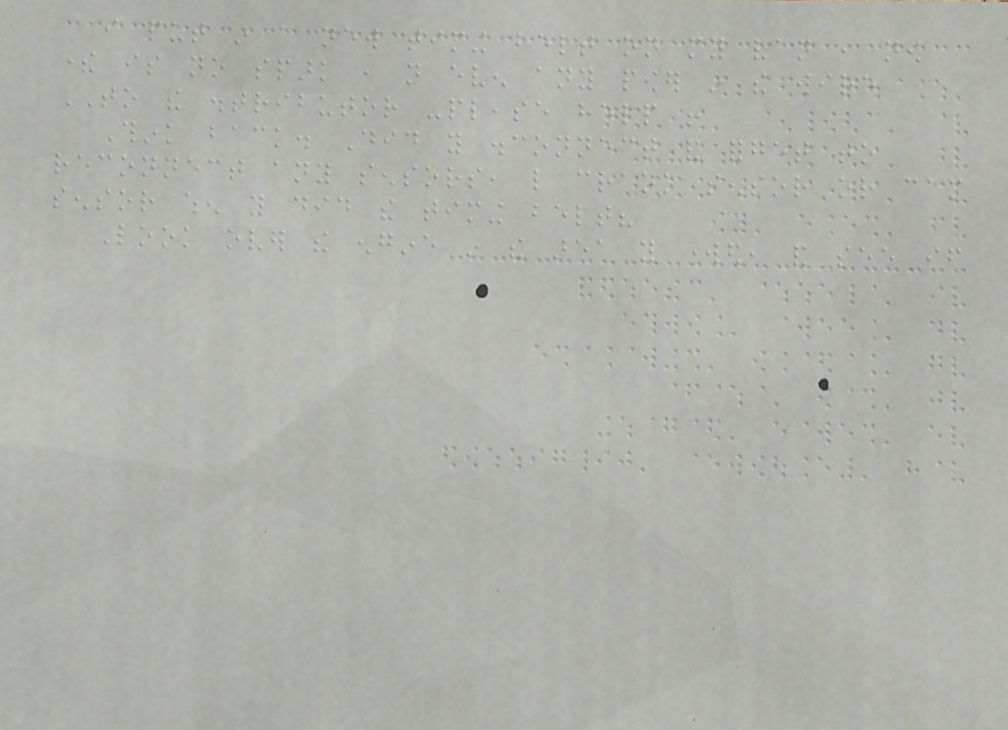i put in a new timing belt on my van , now
there is no spark , not even any power in the wire
TO the distributor -please help !
Think back. Did you disconnect and forget to
reconnect any sensors, like crank sensor or cam
sensor when you did the timing belt?
Look over the engine in the area you worked, and see if
